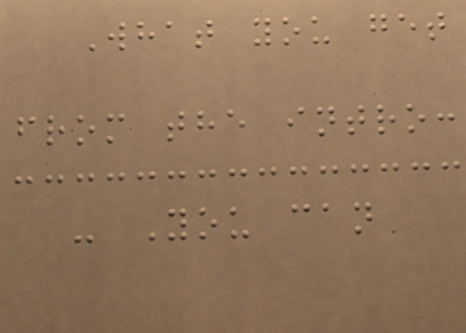What you get
from the intro:
- You can
